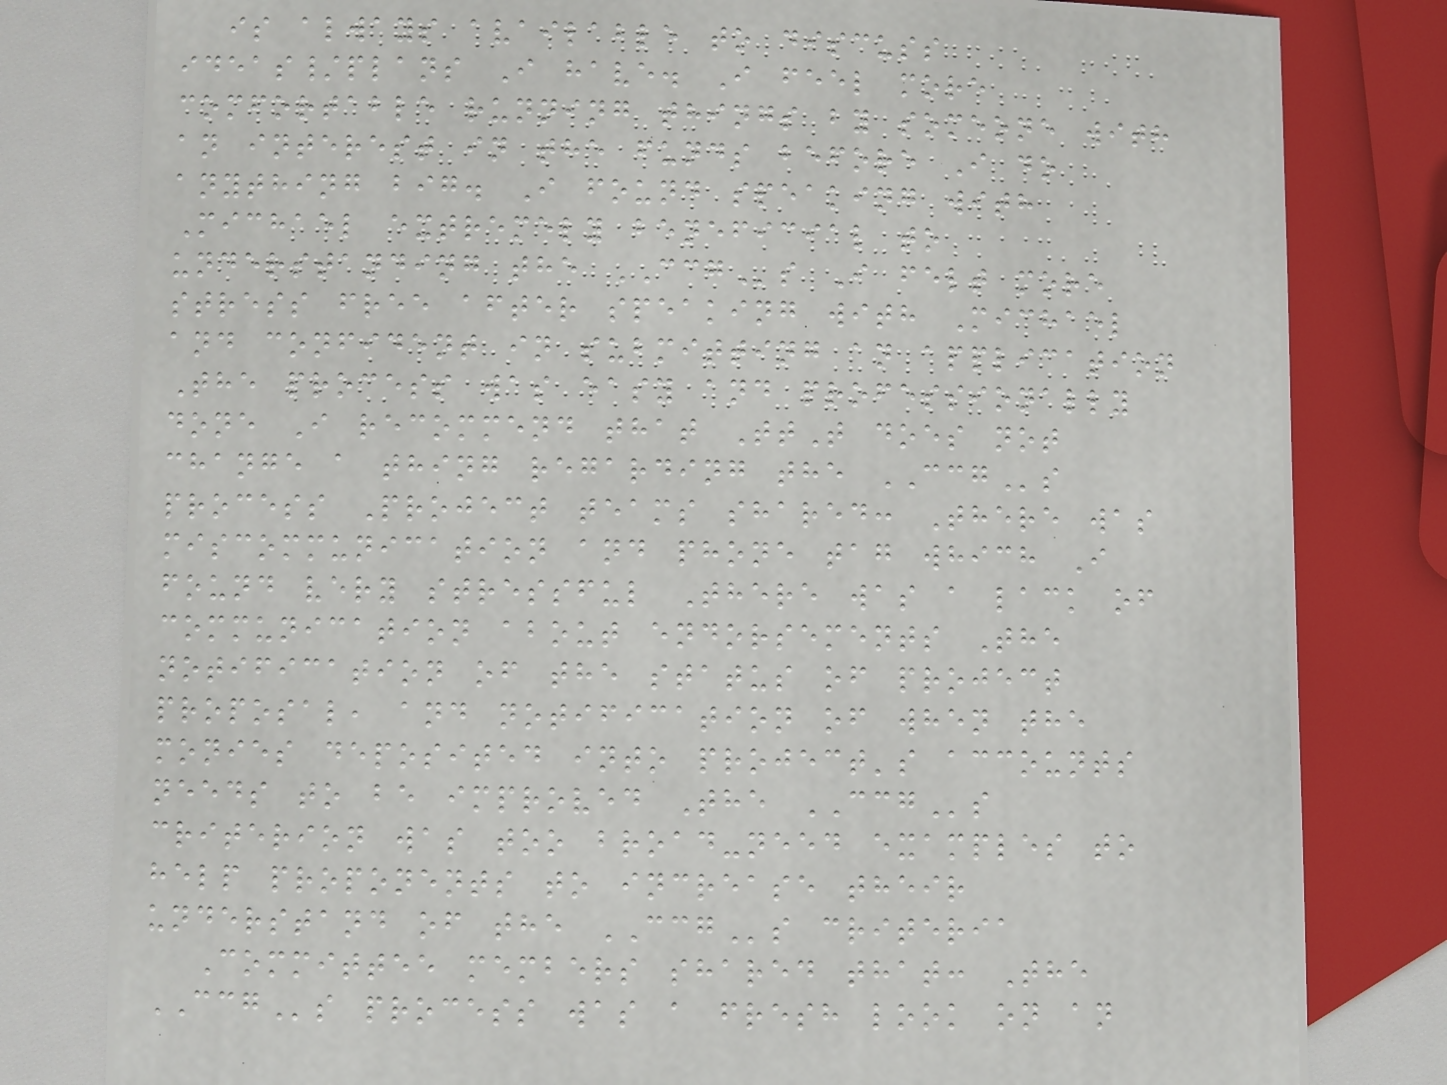is always available to discuss
ideas/plans I have. I feel more
comfortable running things by someone with
an interest in the funds before I do
anything big. I found speaking with
Michael extremely beneficial to
understanding the CCGs I felt more
stress free after speaking with Michael
and confident in submitting an application
The process was easy and professionally
done I recommend that TtT does not
change a thing regarding the CCGs
process Project teams shared: There was
miscommunication and phone tag which I
found very stressful There was a lack of
communication about endorsements The
notification of the status of project
proposal, and notification of when the
monies deposited into project's accounts
needs to be improved The CCGs
criterion was too broad-need examples to
help proponents to increase their
understand of the CCGs criteria
Committee members shared that: The
CCGs process was a fresh look on an
